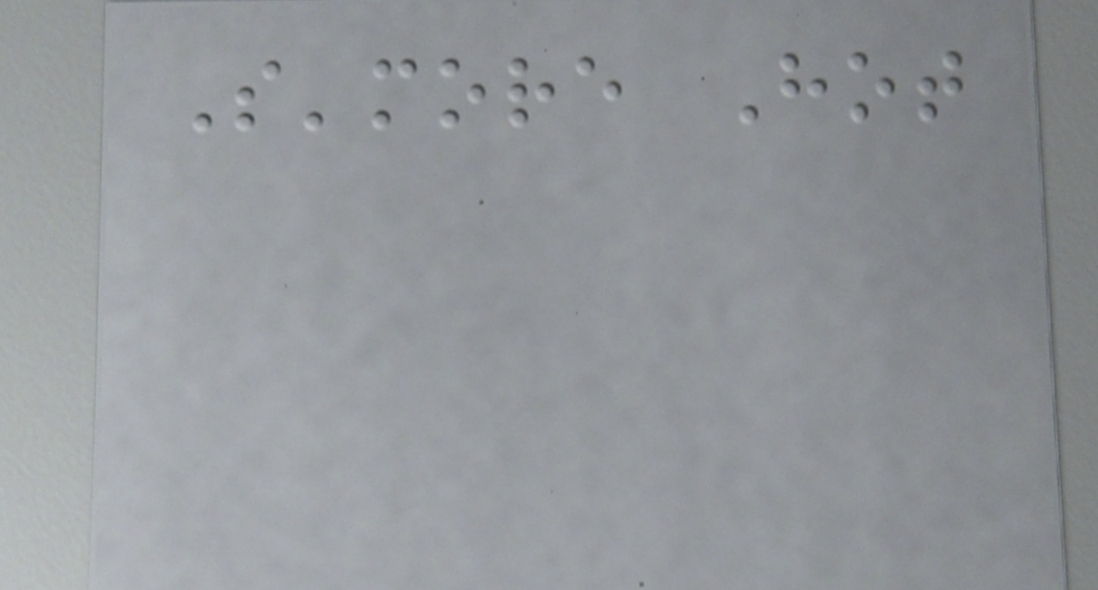S'more Hot
